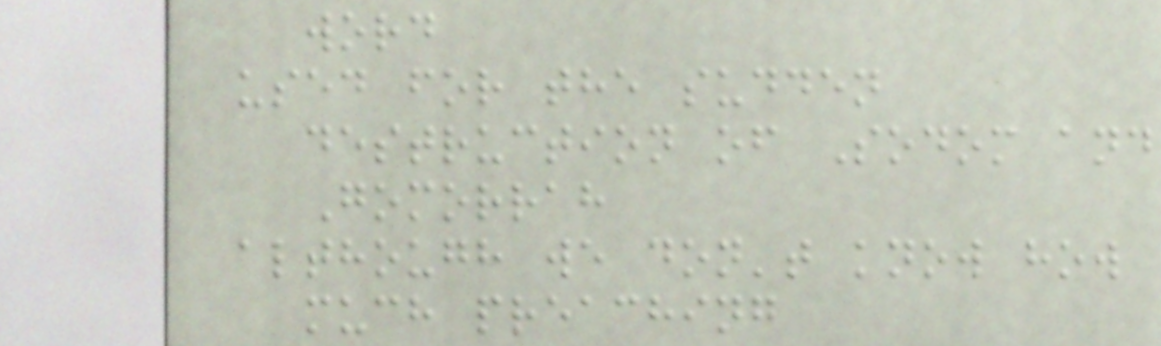word
used for the sudden
destruction of Sodom and
Gomorrah
although we don't know how
much preaching
